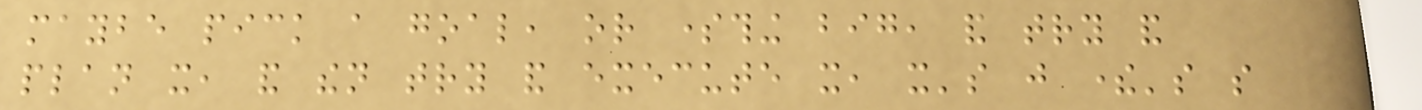maybe pick a goal, or something big, and try and
plan it, and then try and execute it, it's just there's so
